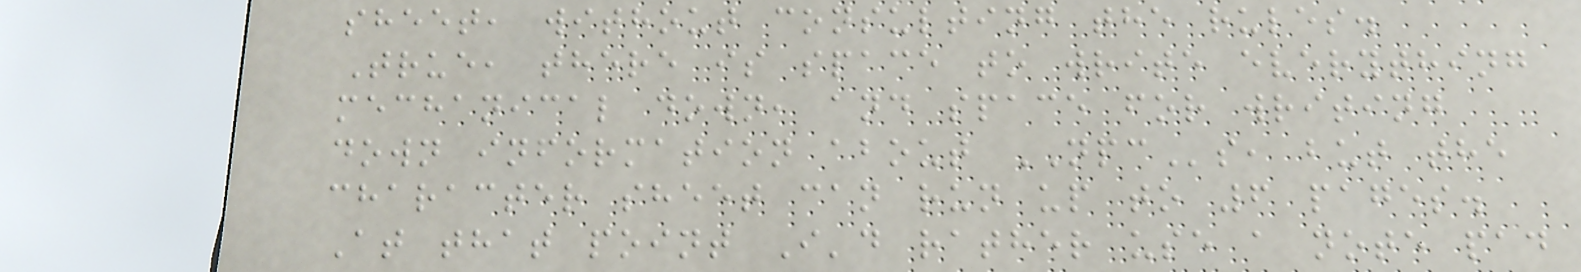sheet, without consulting the rules.
True, there is space to write everything
mechanical down, and space for writing
down information about NPCs, but the
character sheet can run up to 6 pages.
At that point I'd rather use a note pad
